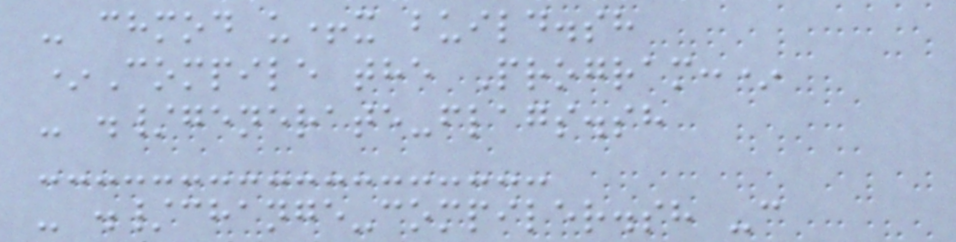- chmod u+x build.sh
*Compile the Program:*
- ./generate-flags.sh
- ./change-compiler.sh -c
